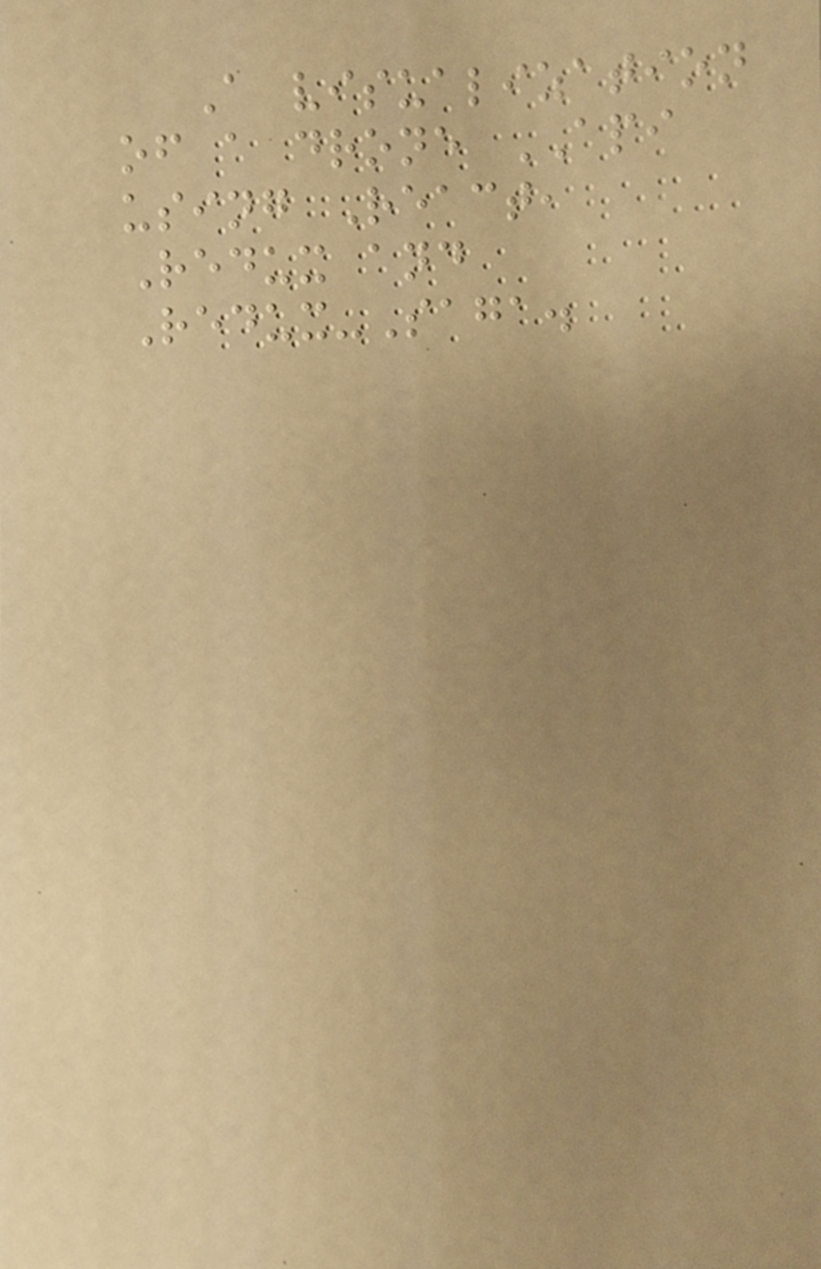A visualization
of a drone API
using React,
Redux and
Redux-Saga.
